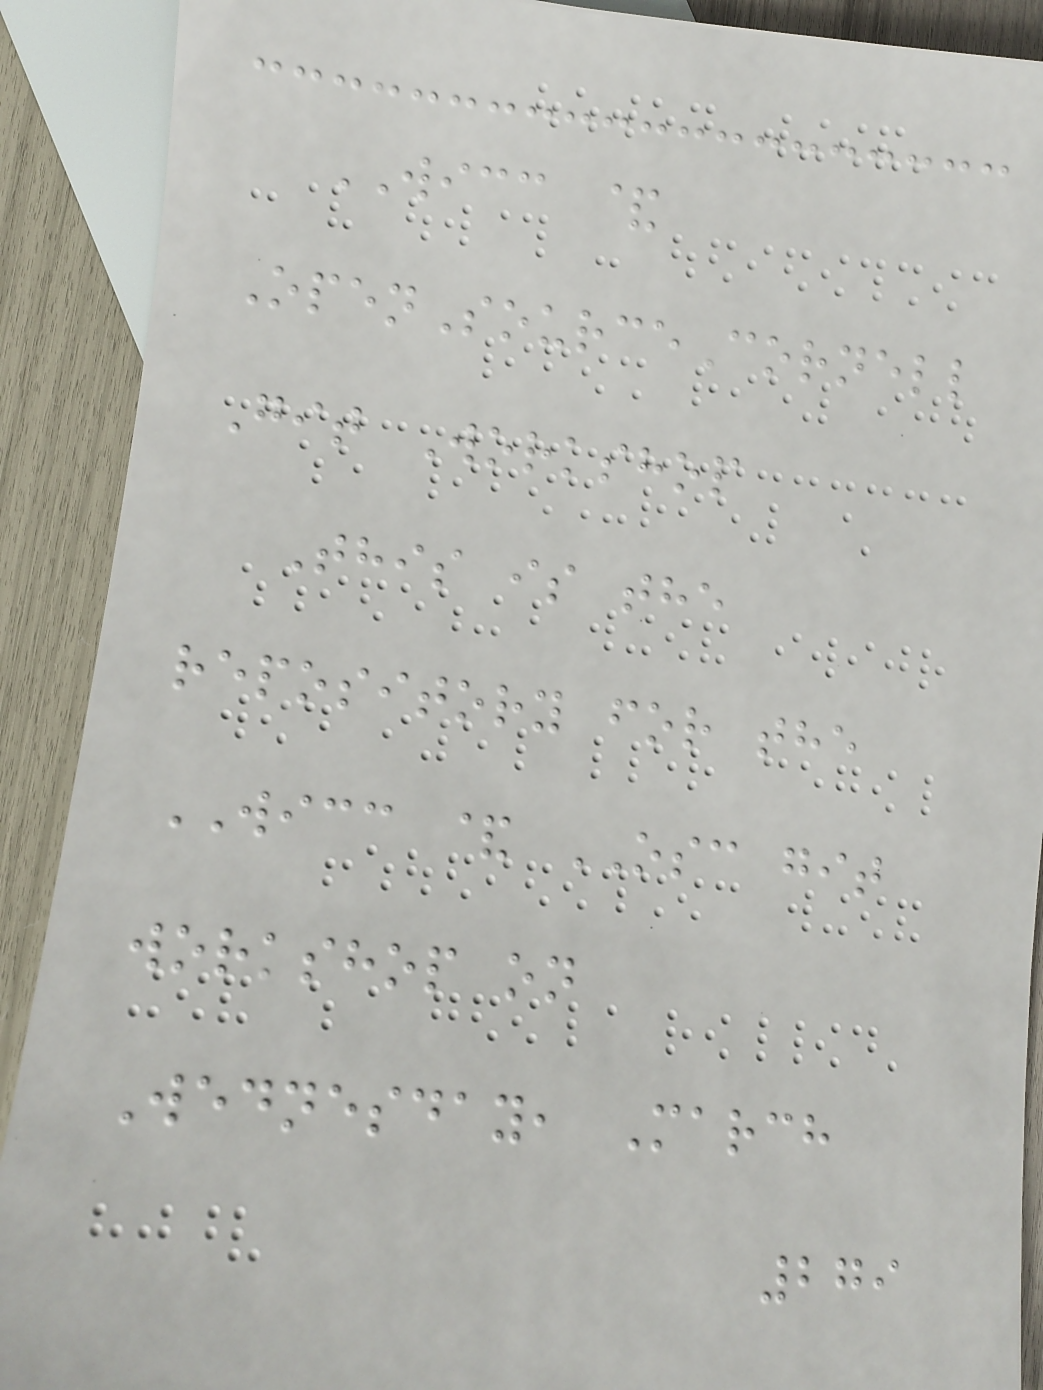WICC &
OpenSourceCornell
Git Workshop
This is the
repository for the
WICC & OSC git
workshop on
Wednesday, March
279
